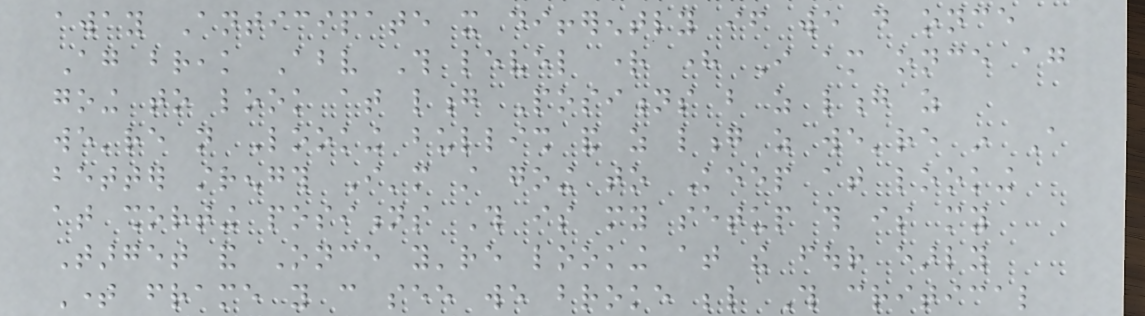away Anticipate it differently if we do once
Again break Above This level right here I am once again
going to look at long Positions but as long as
we're not Looking bullish and as long as we're in A
better strength I'm still going to Keep at looking
at shorting positions This is my setup this is my
Target and Once you're looking at the four early
Time frame you can see we broke below This critical
